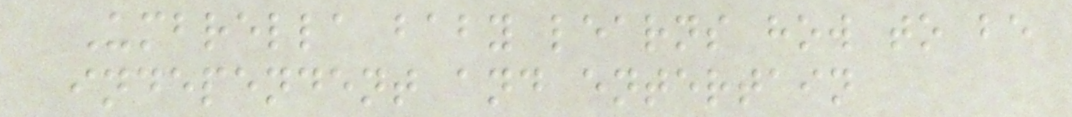Umbrella baby learns how to be
independent and entertain
